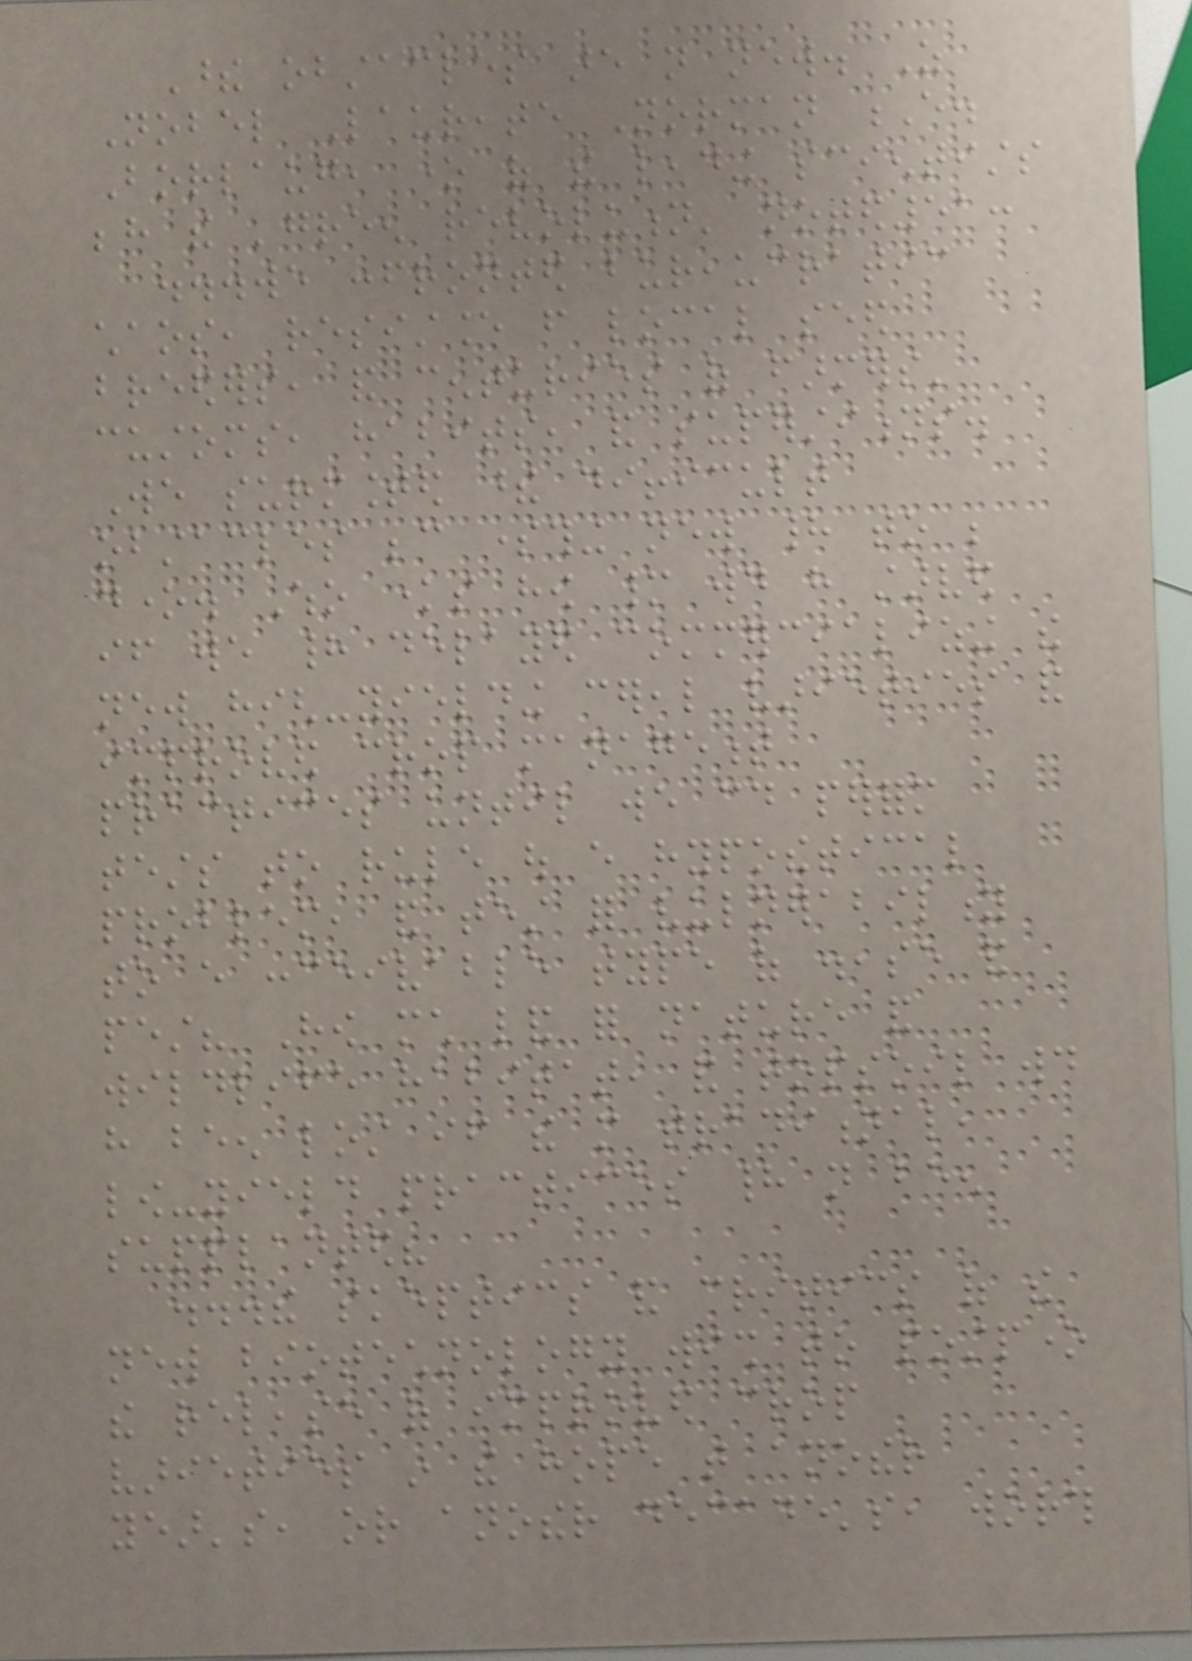These obstacles are not new. As
Nobel Laureate Norman E.
Borlaug, one of the leading scientists
behind the 'green revolution' noted51:
...we confronted bureaucratic
chaos, resistance from local seed
breeders, and centuries of farmers'
customs, habits, and superstitions.
We surmounted these difficult
obstacles because something new had to be
done. Who knows how many would have starved
if we had delayed commercializing the
new high-yielding cereal varieties and
improved crop management
practices until we could perform
tests to rule out every hypothetical
problem, and test for vulnerability
to every conceivable type of disease and
pest? How much land for nature and
wildlife habitat, and topsoil would
have been lost if the more traditional,
low-yield practices had not been
supplanted?
...the skeptics and critics of the
new biotechnology wish to postpone
the release of improved crop
varieties in the hope that another
year's, or another decade's, worth
